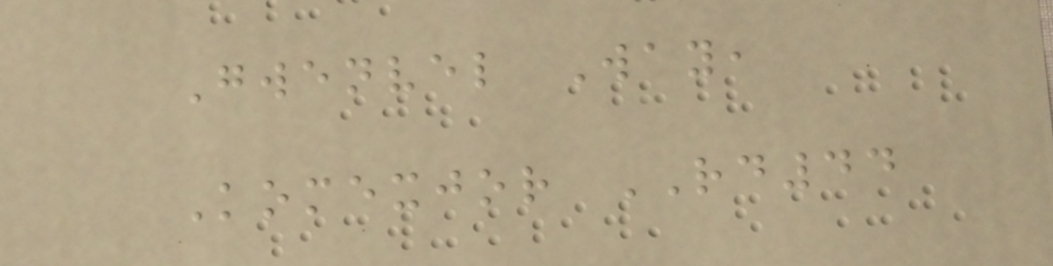Gwenvel Way,
Komexjor RD44
